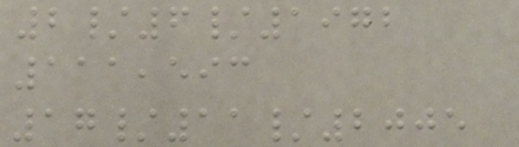2/6/1972
111,593
17/11/2005
